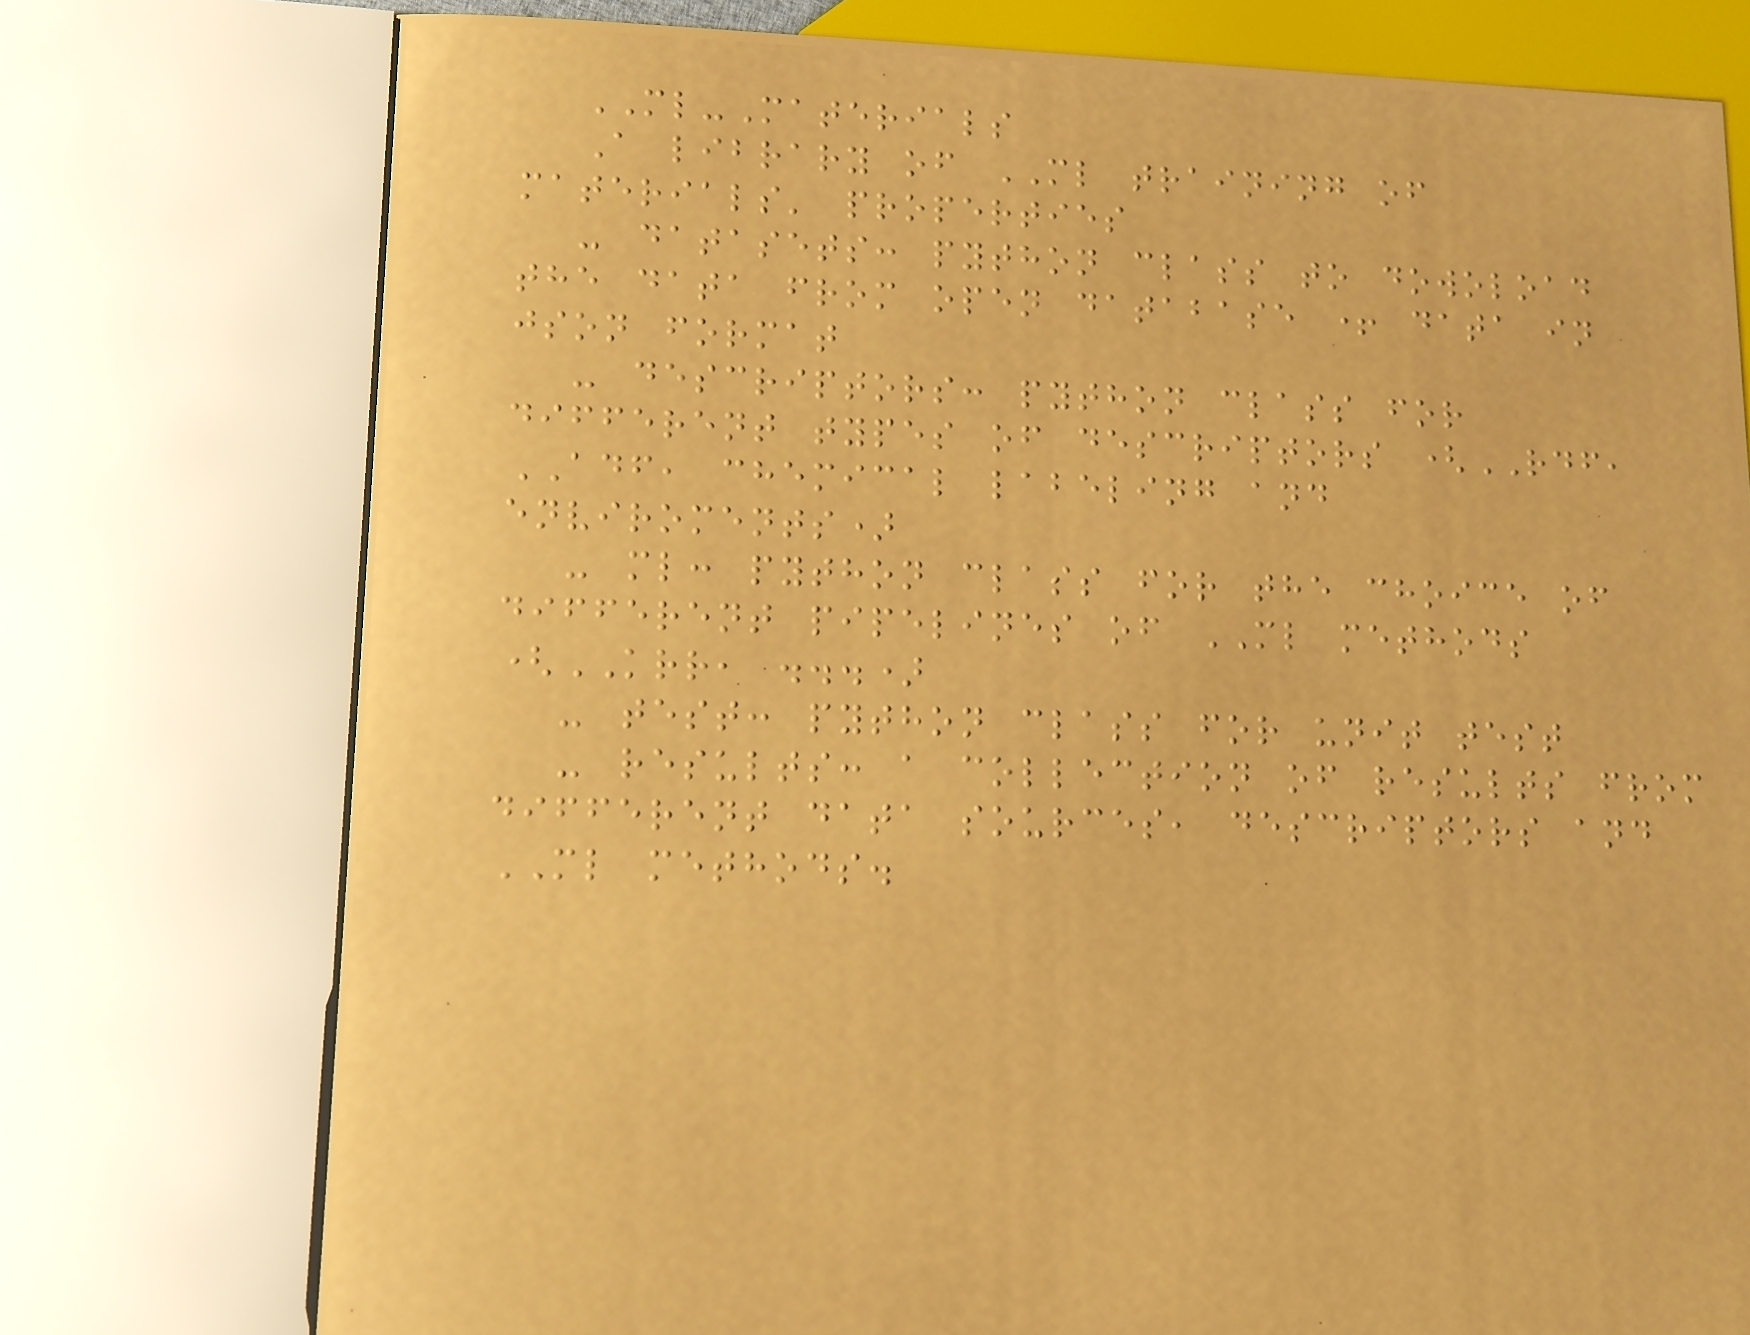ML-Materials
A library of ML training of
materials' properties
- datasets: python class to dowoload
the data from open database + data in
json format
- descriptors: python class for
different types of descriptors (RDF,
ADF, chemical labeling and
enviroments)
- ml: python class for the choice of
different pipelines of ML methods
(KRR, ...)
- test: python class for unit test
- results: a collection of results from
different data sources, descriptors and
ML methods.
